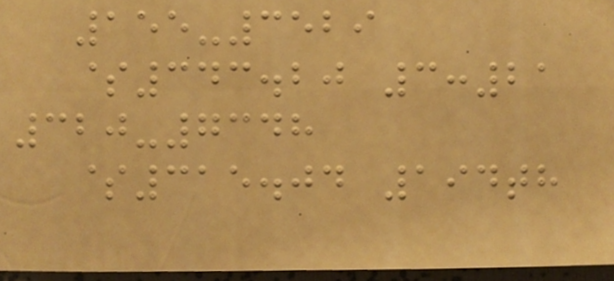155-3529
$343.20 3:21
320-7348
$315.04 194th
